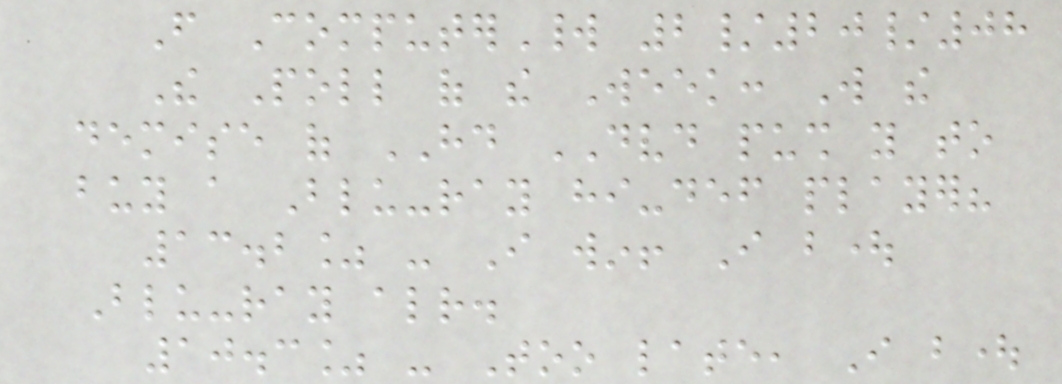From ComputerWorld 2/20/08
The Poll of the Week: Will the
demise of HD DVD push you to
buy a Blu-ray hi-def player?
13.2% - I win! I bought
Blu-ray already.
10.3% - Too late, I bought
